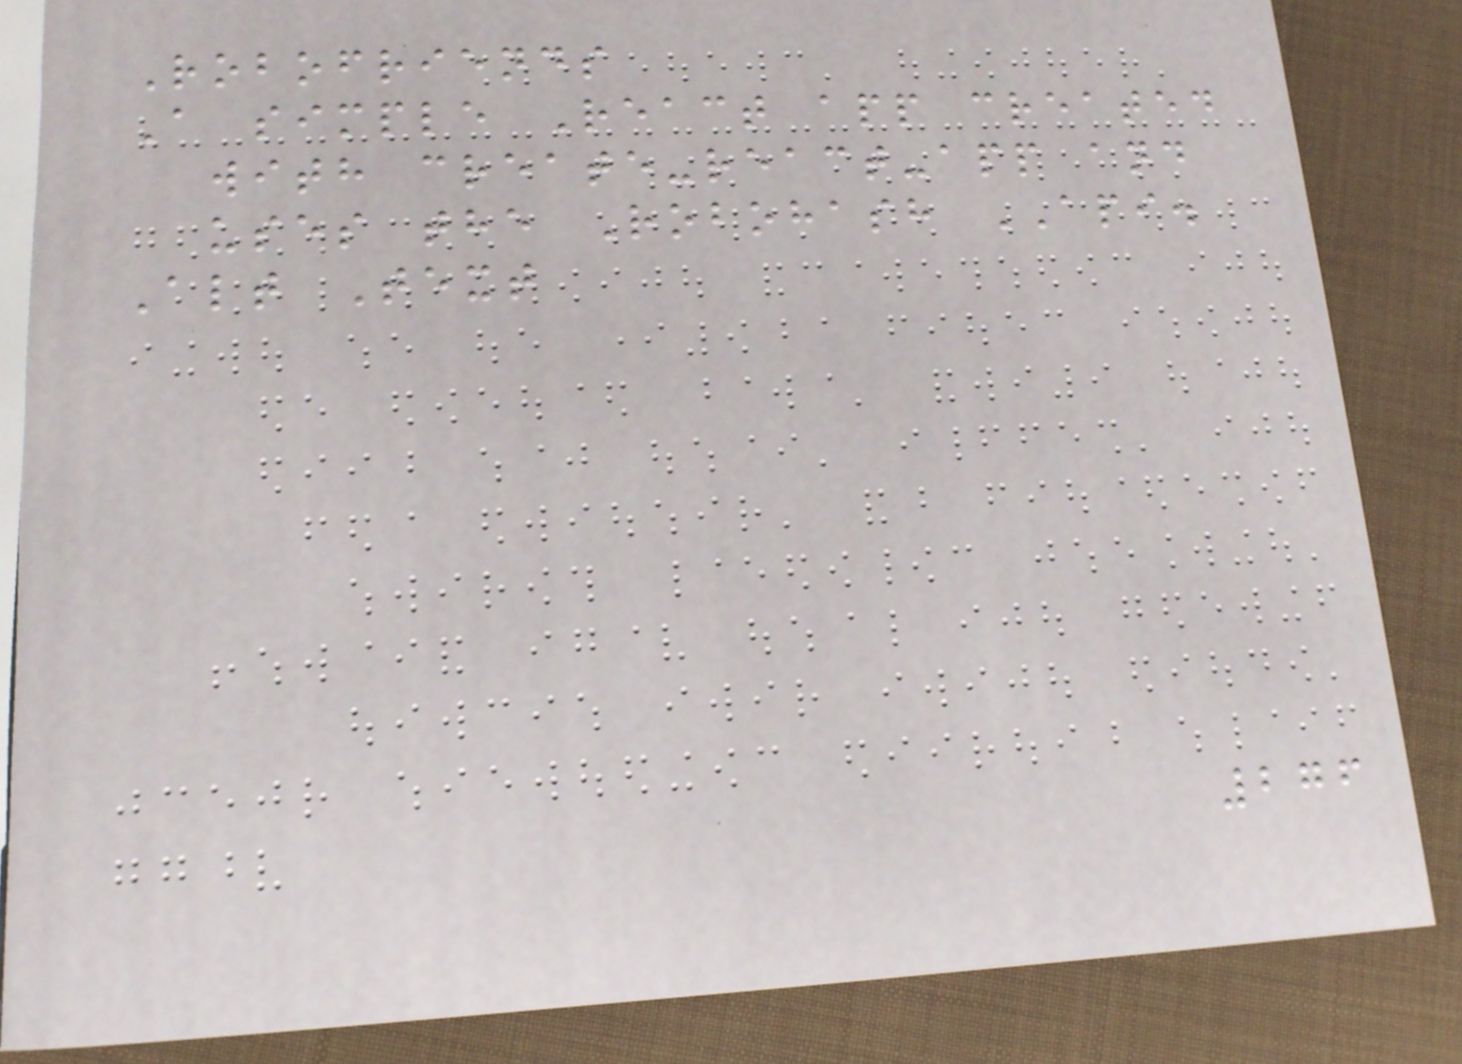Robofriends
A simple React app created
with create-react-app and
uses the Robohash API.
Alt Text
276
